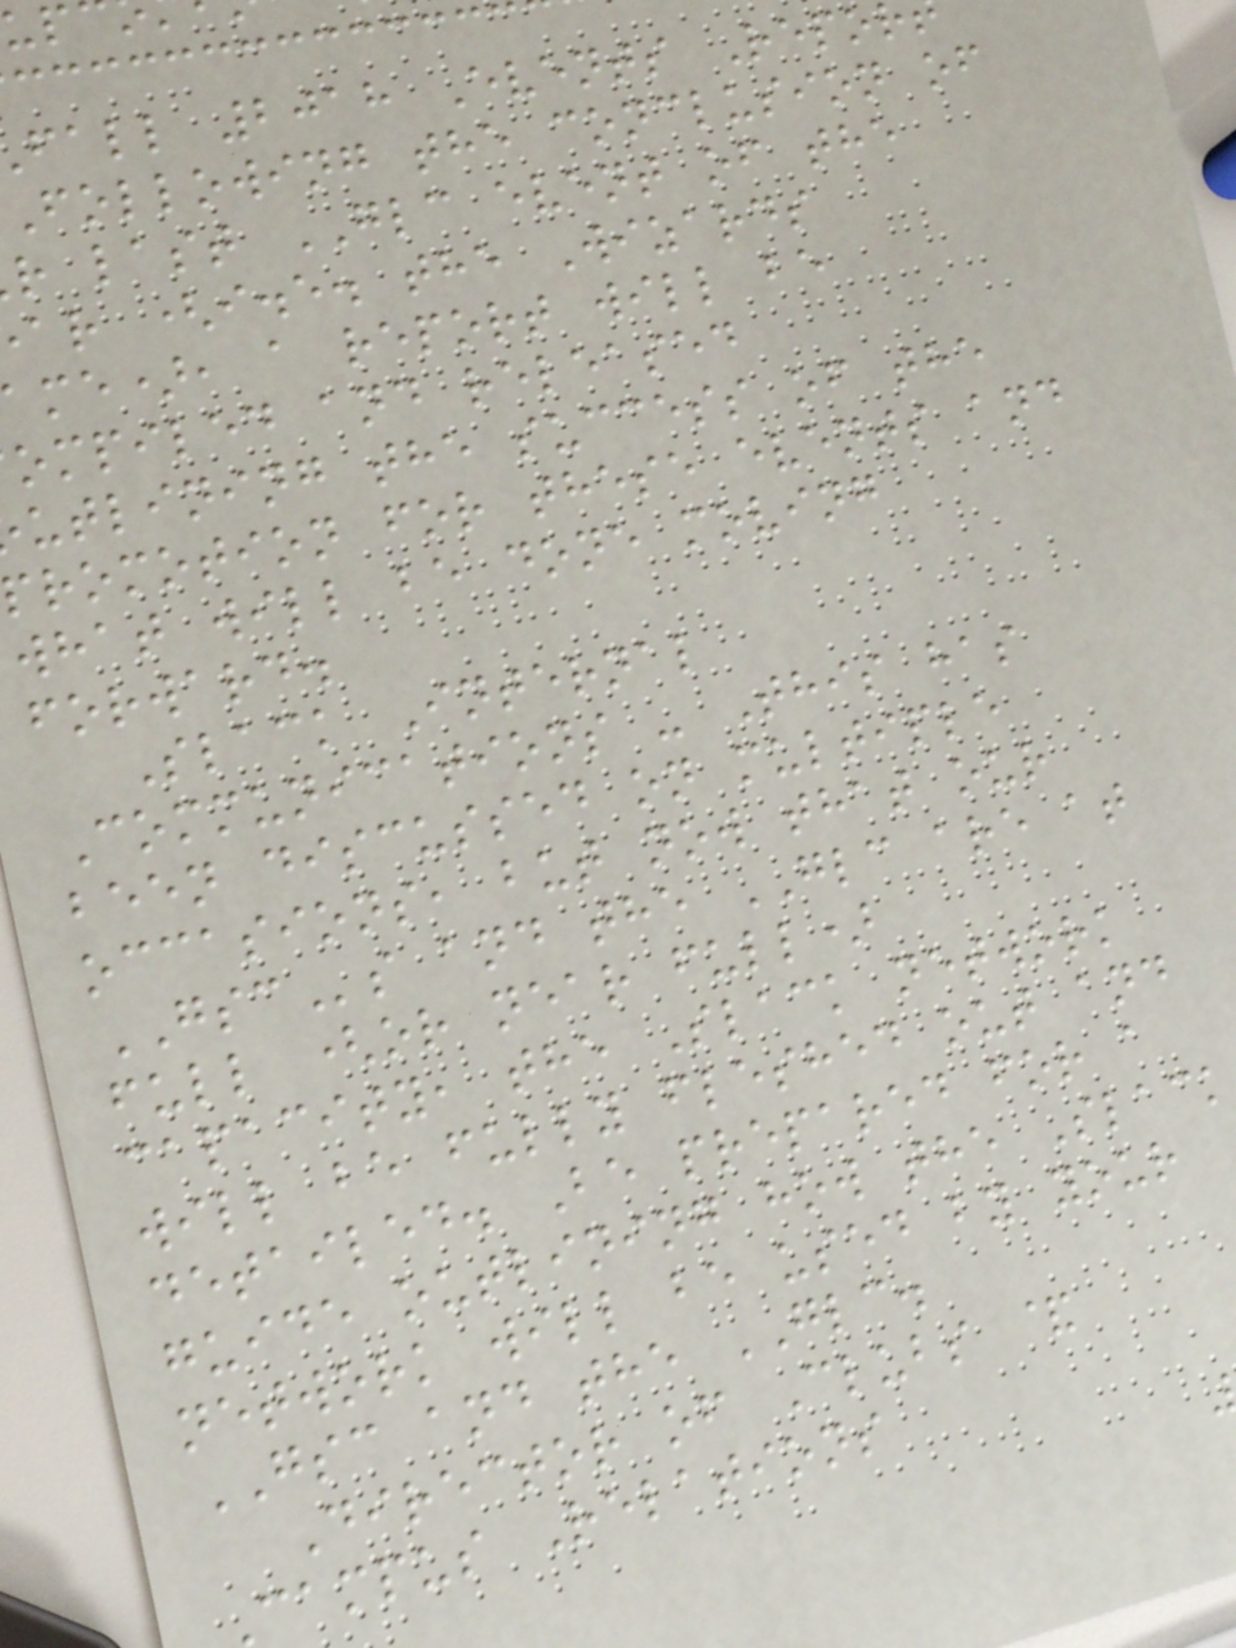fall 2018 Events Repo
Following the conclusion of
r last GLC event of the
ar (i.e. the Wizards
ame), a report will be
ompiled and released
utlining the success of the
romotion for these events and
what will be done moving
forward.
Slack Internal
Communications - This has
been discussed on multiple
occasions, but now that our
GSCs and the GLC are at
full (or near full)
capacity, the Slack network
will be fully fleshed out and
detailed. Be prepared for a
guide outlining how the Slack
network will be used by your
GSC and the GLC.
Director of Clubs &
campus Relations
